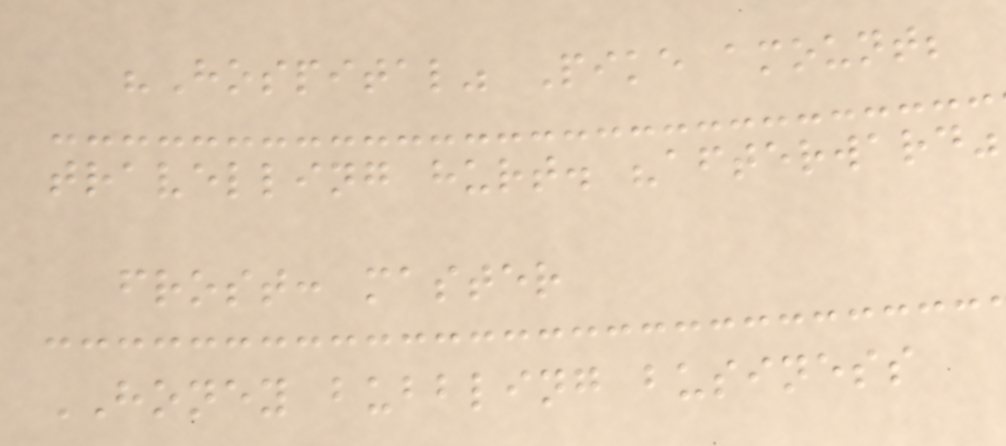"Hospital" Pike amount;
travelling hurt. "afterward"
frost: master
HONEY bubbling business
